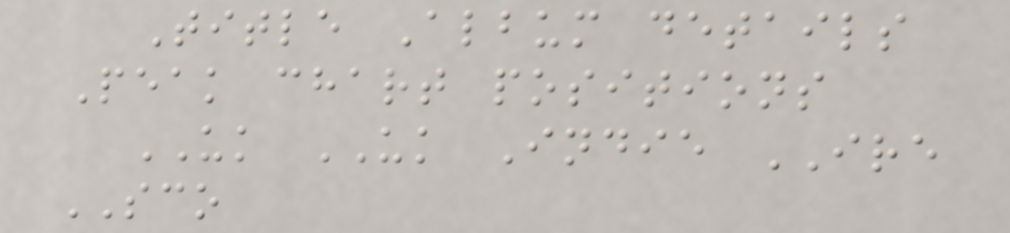Title Album details
Peak chart positions
UK UK Indie IRE
SCO
